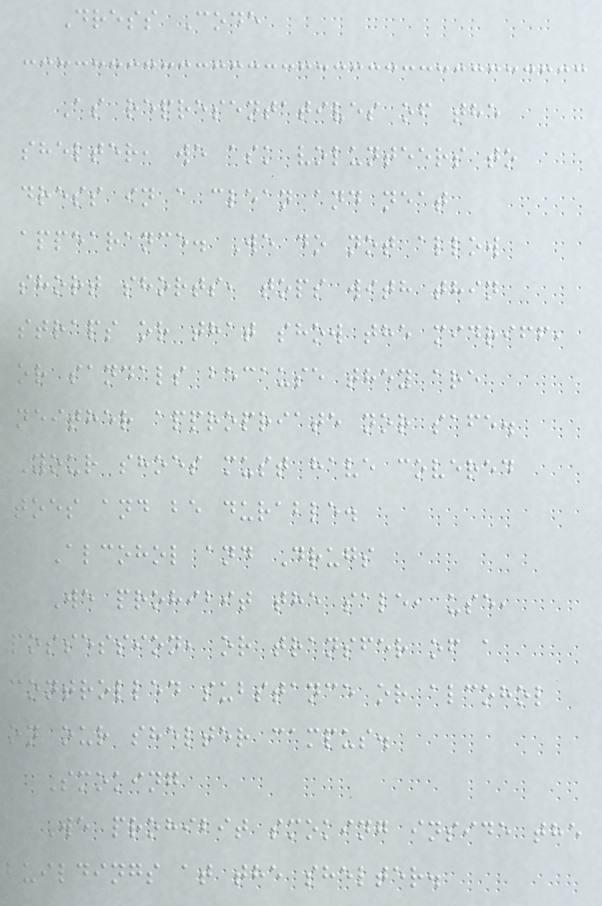Dress Code
As representatives of the
shelter, we ask volunteers to
dress in a clean and neat
appearance. We do not allow
short shorts, tops with thin
straps or that show the midriff,
or sandals because they are
neither appropriate nor safe.
Your shoes must have covered
toes and be durable.
Alcohol and Drugs
We prohibit the sale, use,
possession, or transfer of a
controlled substance or alcohol
on our shelter campus.
Smoking
We prohibit smoking inside the
buildings at the shelter.
